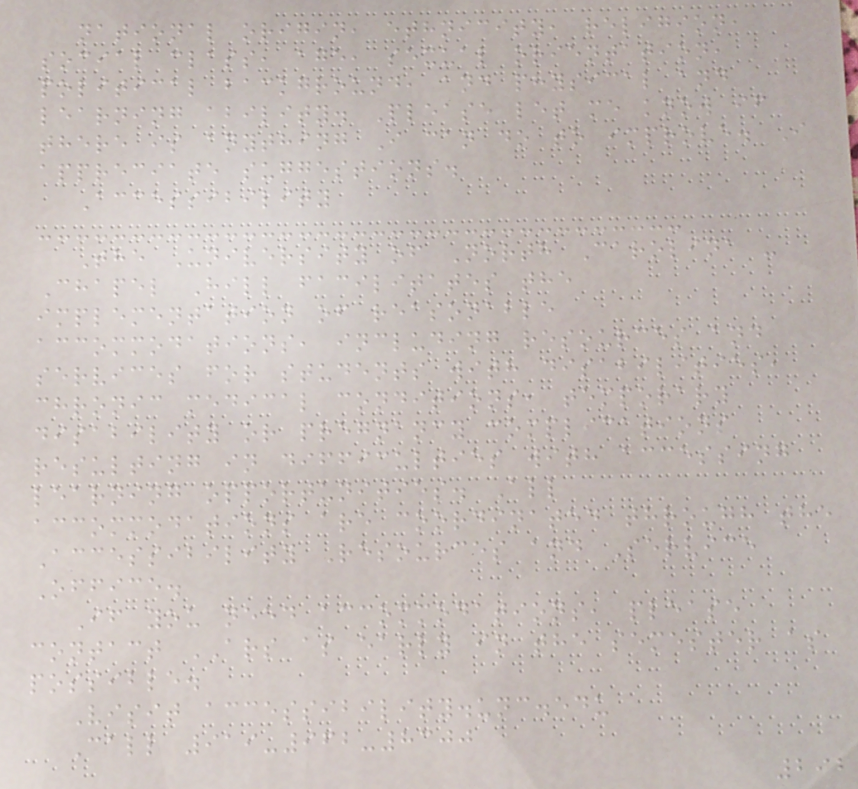national origin, ethnicity, religion,
social class, age, sexual orientation,
political background, and physical and
learning ability. Please let me know if
there is anything I can do to improve. I
appreciate suggestions.
Accessibility
The University of North Carolina -
Chapel Hill facilitates the
implementation of reasonable
accommodations, including resources and
services for students with disabilities,
chronic medical conditions, temporary
disability or pregnancy complications
resulting in difficulties with accessing
learning opportunities. All
accommodations are coordinated through the
Accessibility Resources and Service
Office.
If you need accommodations, please
contact ARS as early in the semester as
possible.
Visit accessibility.unc.edu
Call 919-962-8300
292
